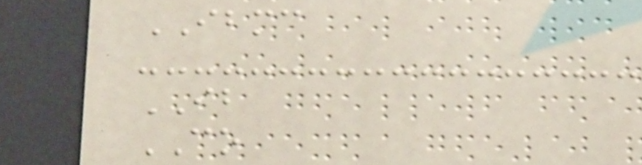IBMC
IB
CO
